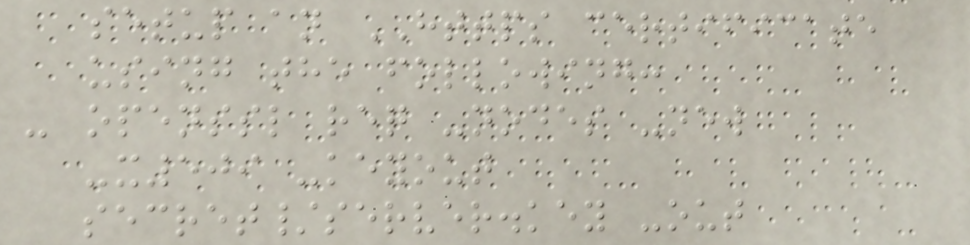setup an HTTPS certificate
using the following:
- openssl req -nodes -new
-x509 -keyout
secret/server.key -out
